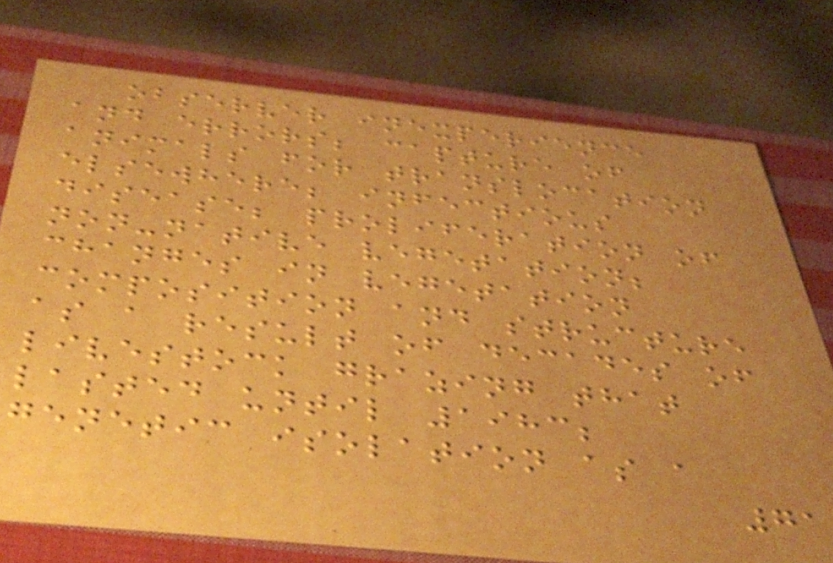observer inexperience
and errors; capture of
animals for translocation
elsewhere; infectious
disease; proliferation of
non-native vegetation;
changes in vegetation
composition and structure
as a result of decades of
livestock grazing that
lasted until 1983;
genetic isolation as a
71
